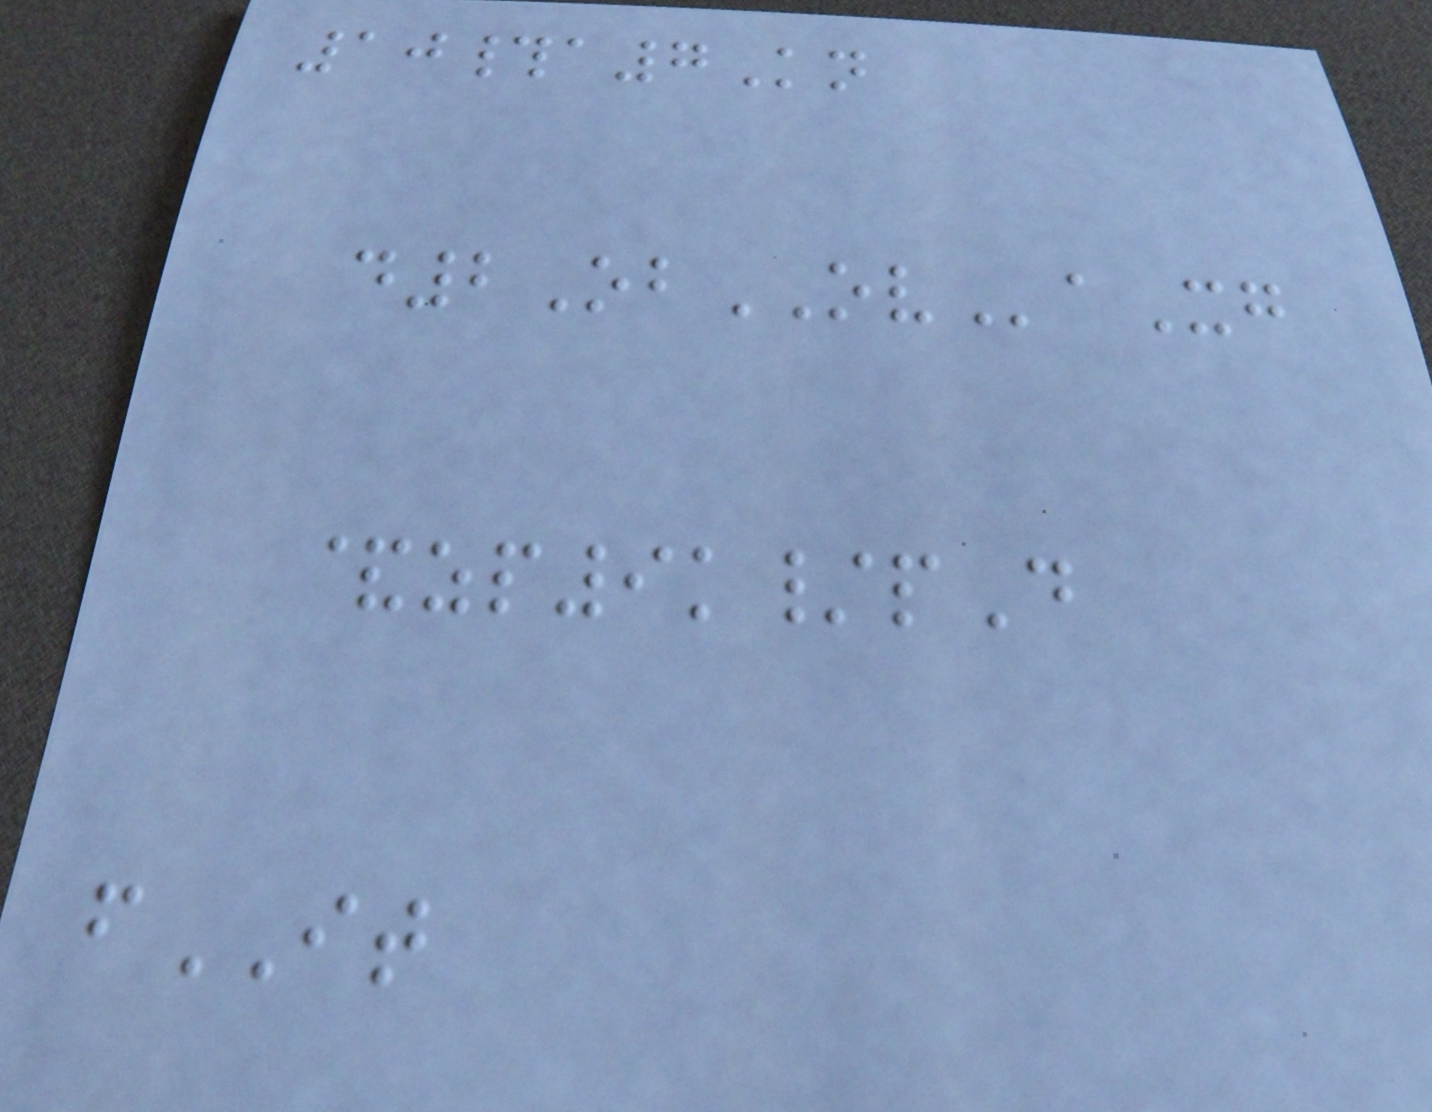10#a7Kn
d2ObOVaXg
&zp9k/pD
fIT
